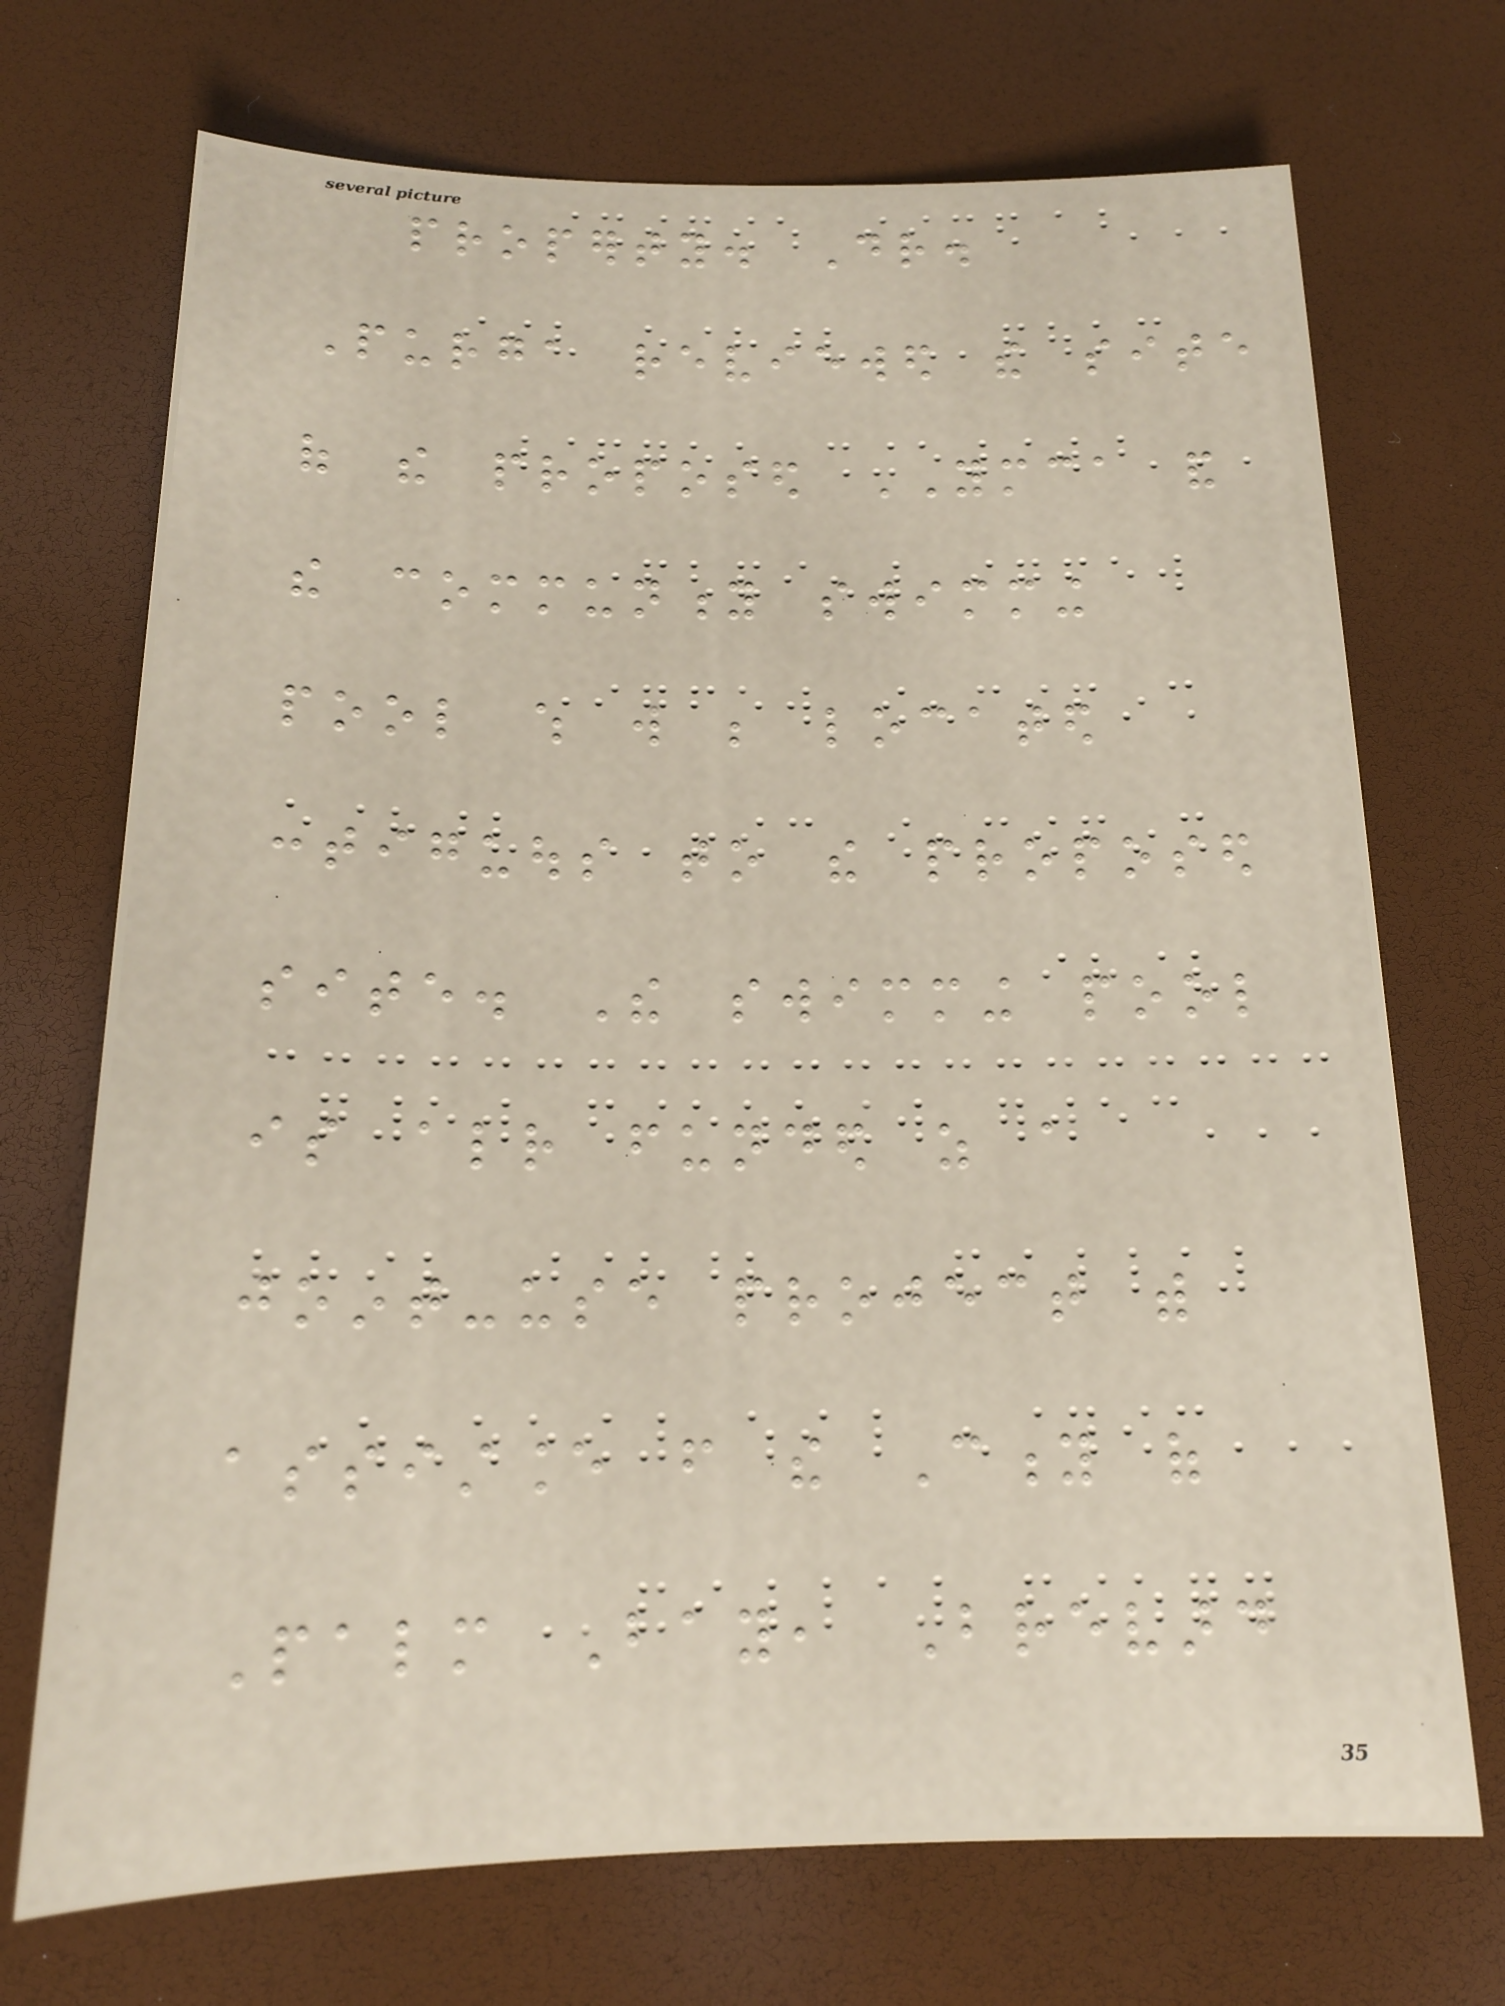property. Dr.
Purga reviewed the site
of the proposed YMCA and
the community swimming
pool which will be located
contiguous to the proposed
site. The swimming pool
is already funded as a
joint-use project with
assistance from the City of
Palm Bay, Brevard
